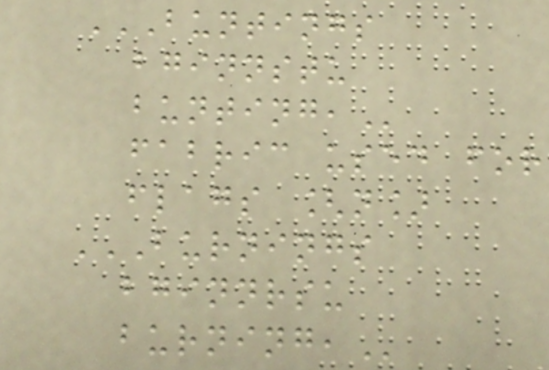BUNTINGS
BGINNSTU
BUNTING,
fabric used for
flags [n]
BURNINGS
BGINNRSU
BURNING,
